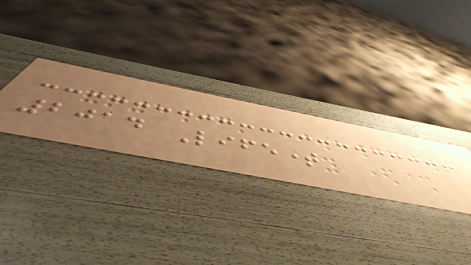2014 Lifetime
